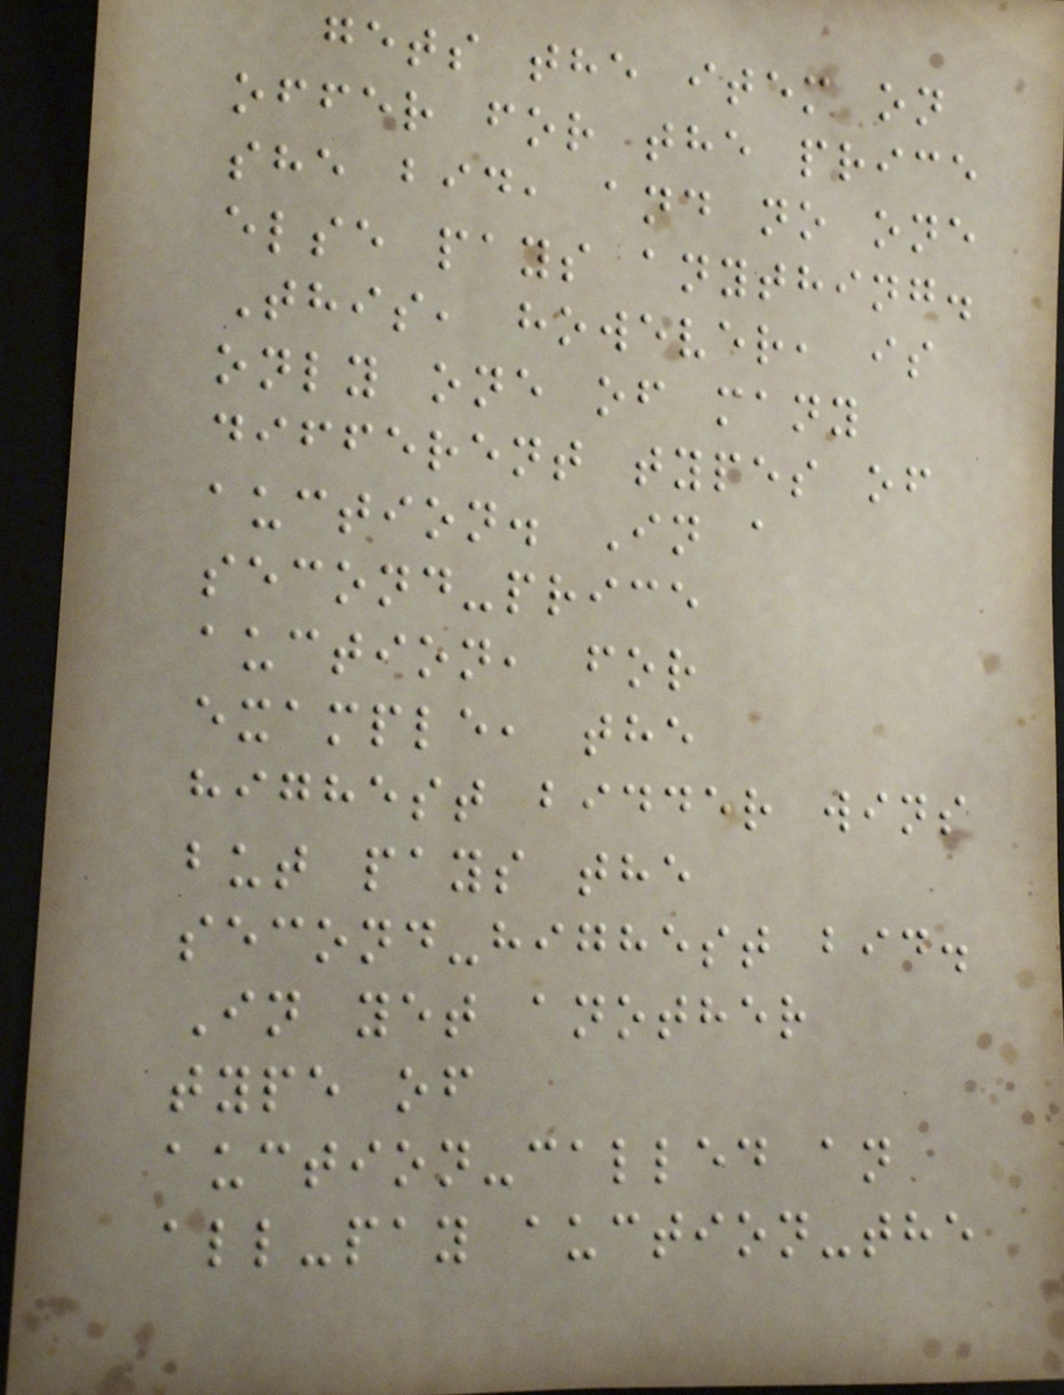gets the item on
offer for the price
she bid, and no one
else pays anything.
This, however, is
only one of many
different types of
auction. In a
second-price
auction, for
example, the
highest bidder wins
but pays the
second-highest bid.
In yet another
type of
auction-called an
all-pay auction-the
